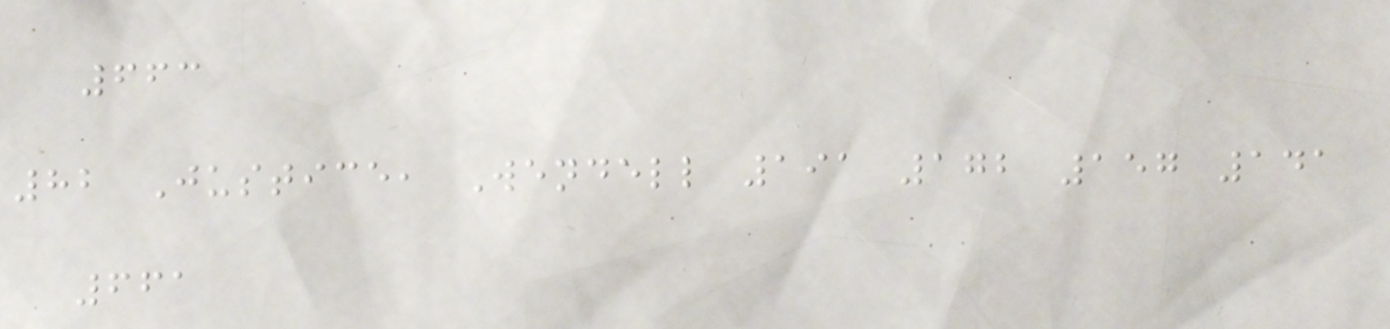663
82 Justice, Wendell 191 172 157 141
661
